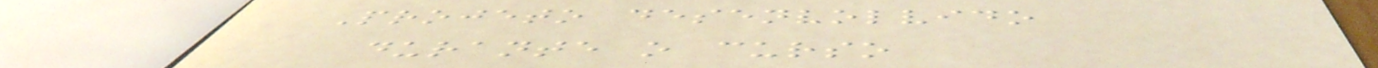Projeto desenvolvido
durante o curso
